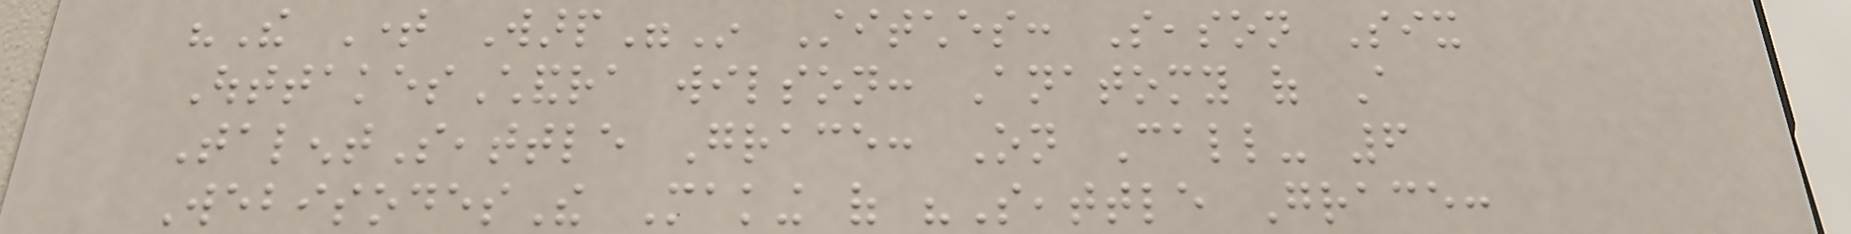"The Time Warp"In Stitches: Season Six
OuttakesChandra wilson: Anatomy of A
TalentSeattle Grace: On Call- 6
WebisodesThe Making of "Seattle Grace:
